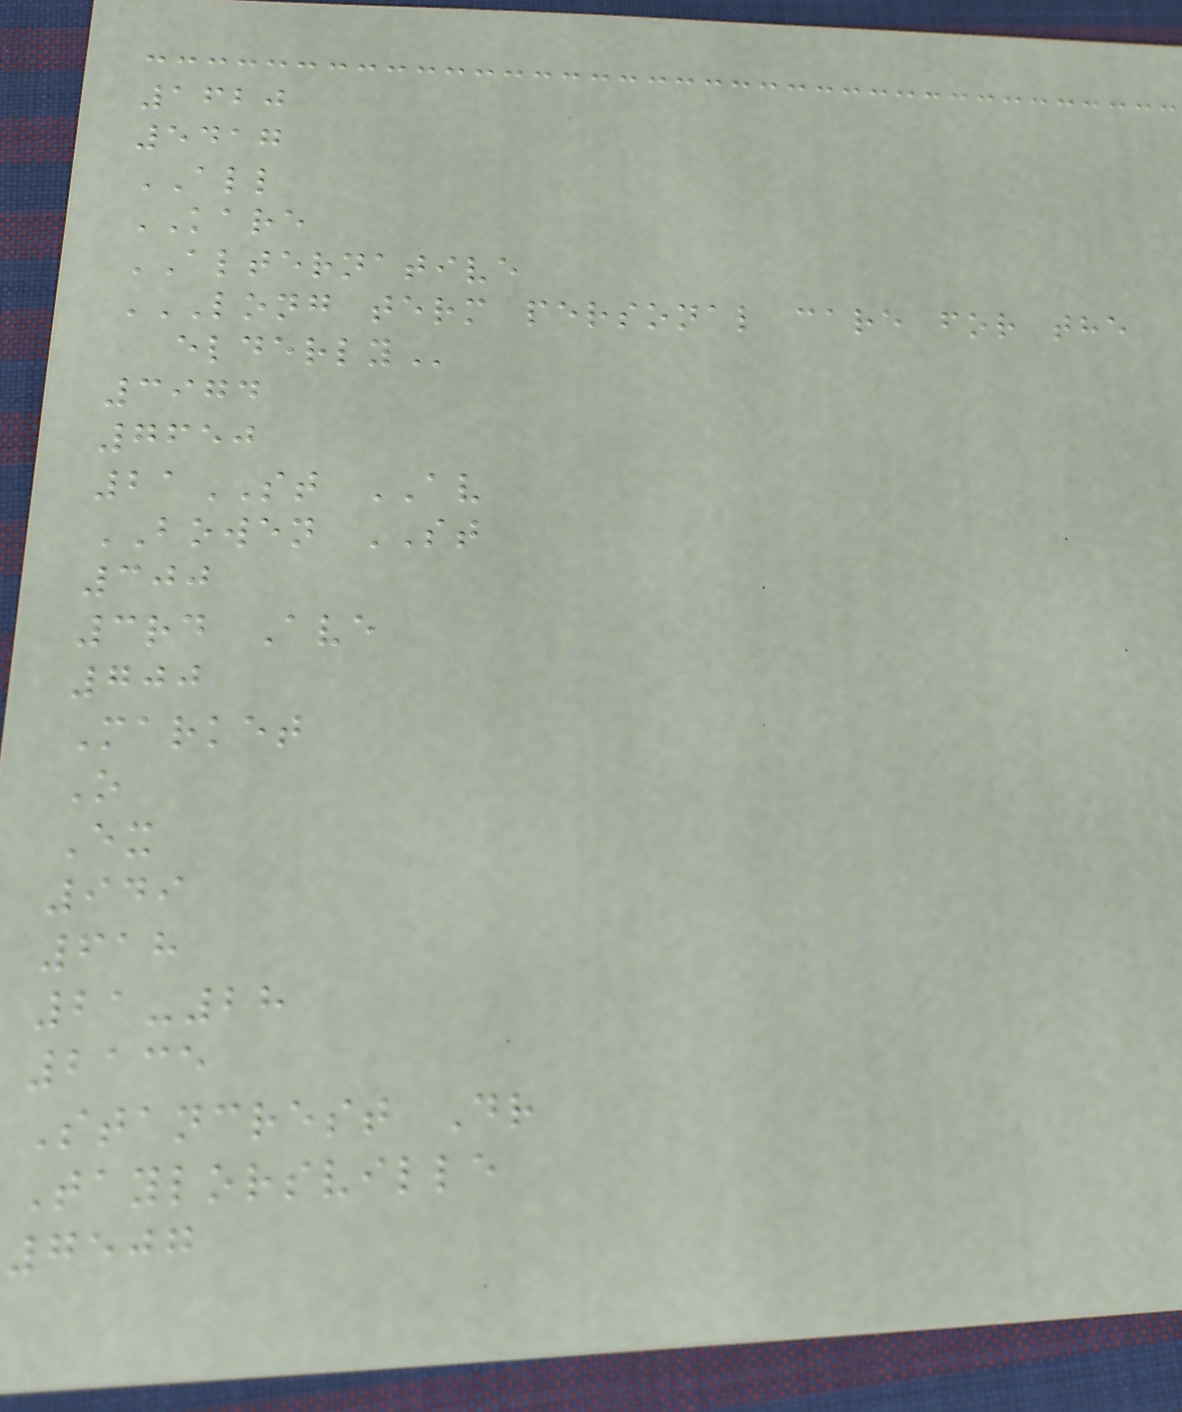1620
5417
ALL
KARE
ALTERNATIVE
LONG TERM PERSONAL CARE FOR THE
ELDERLY
3974
7650
21ST AV
BOWEN ST
300
3rd Ave
700
Market
O
Ex
949
618
21-28
2135
Stancrest Dr
Taylorsville
7507
